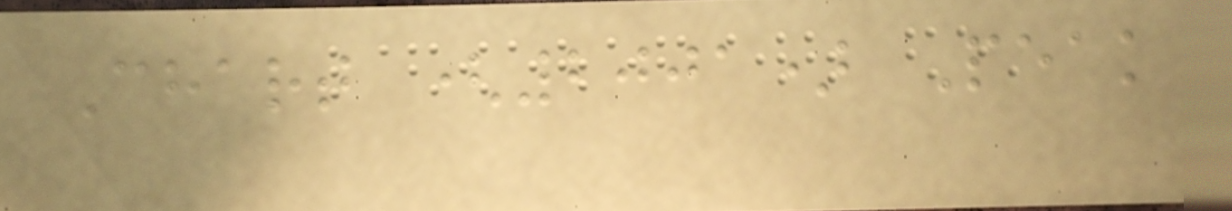Chart (2001) Peak
